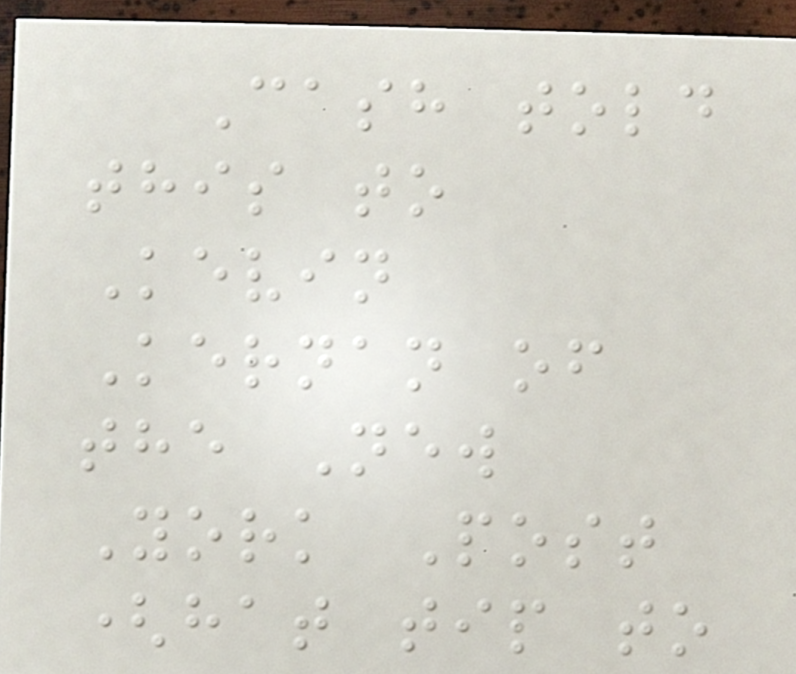Cash told
this to
Kevin
Kernan of
the New
York Post
(hat tip to
